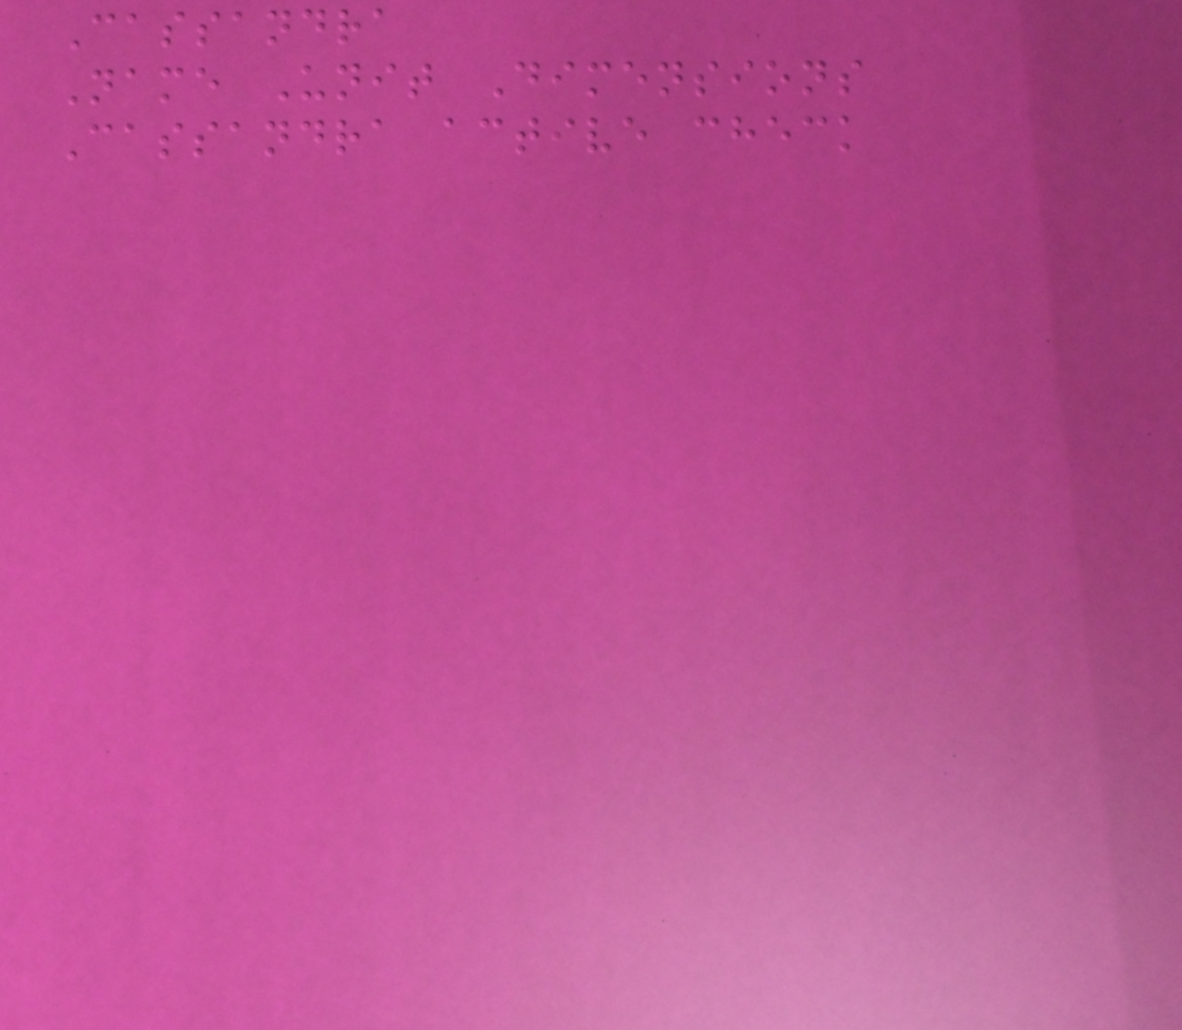Cassandra
Name Unit Dimensions
Cassandra active check
